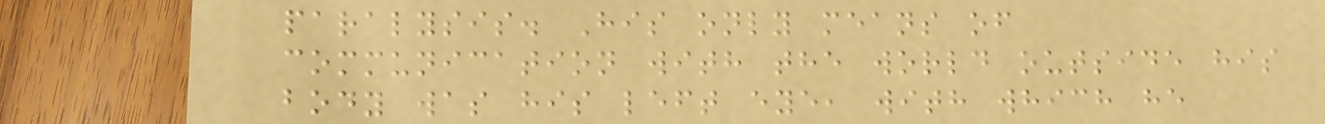paralysis. His only means of
communication with the world outside his
body was his left eye, with which he
